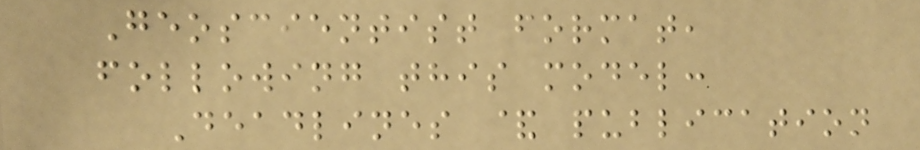Geoscientist format,
following this model:
Deadlines & publication
